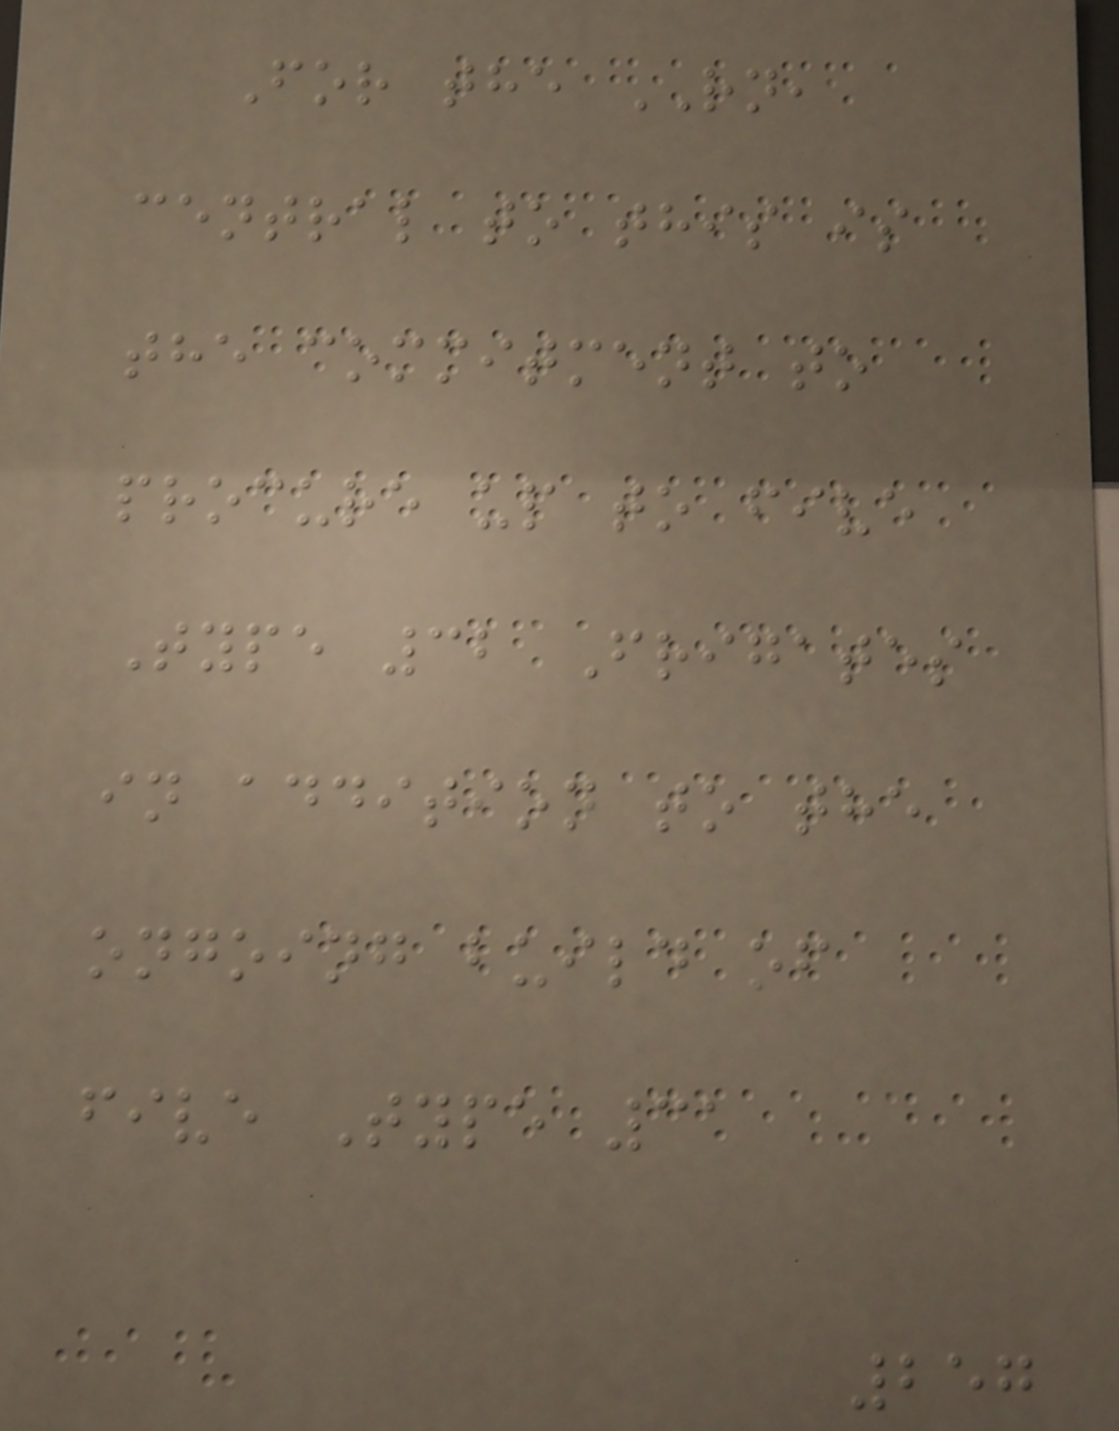For the RN,
central to this is
the commitment to
procure up to five
Type 32 Frigates
in addition to the
ongoing build of
five Type 31
257
